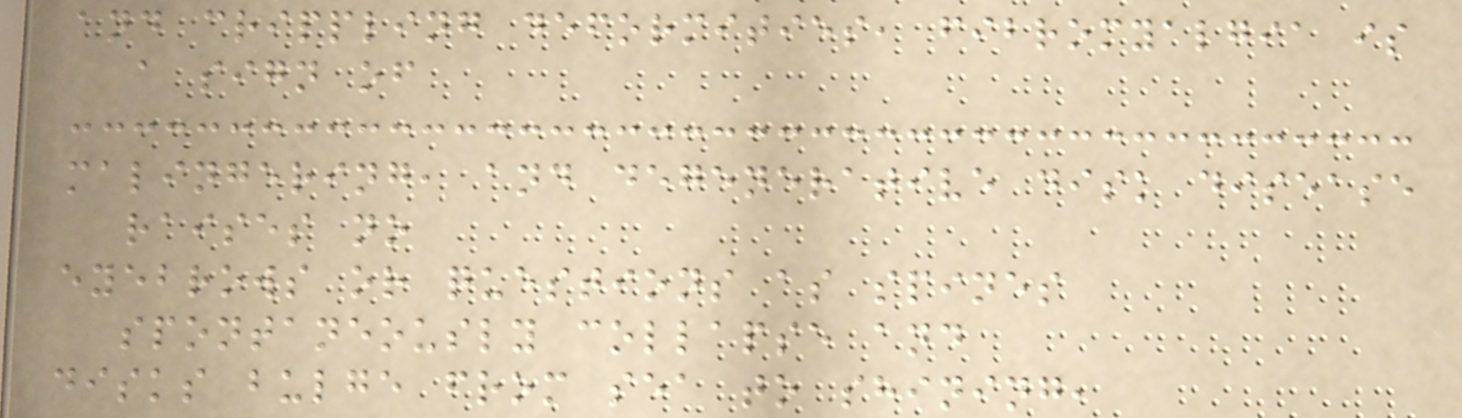and crippling deformities, fibromyalgia is
a sign of
malingering, and degenerative disk disease
raises no
eyebrows or questions as spines
spontaneously collapse and
disks bulge from sea to shining,
